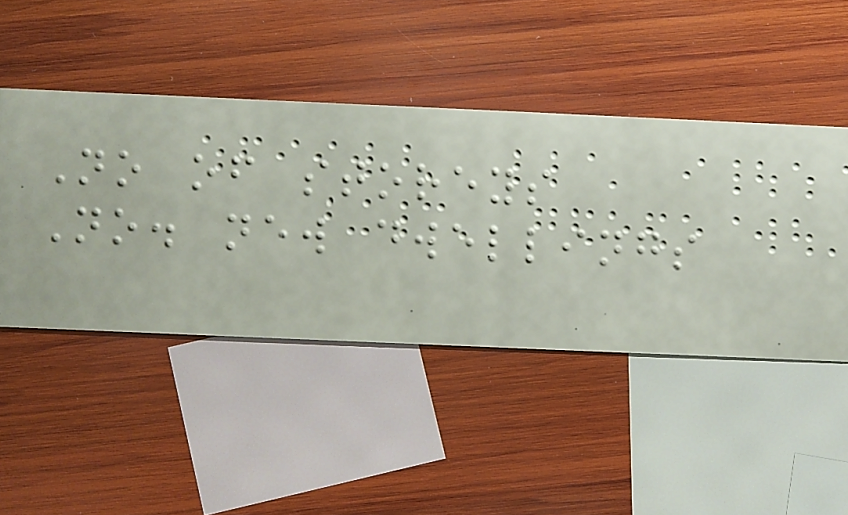No of storeys
No. new dwellings
